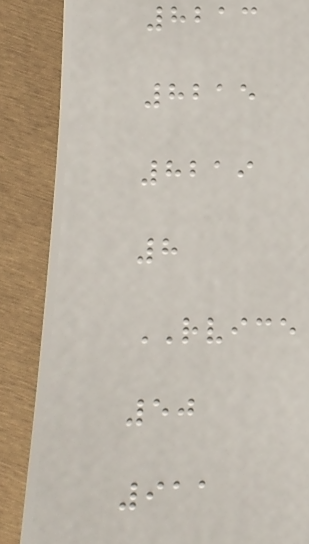8213
8215
8219
8
RVICE
50
911
